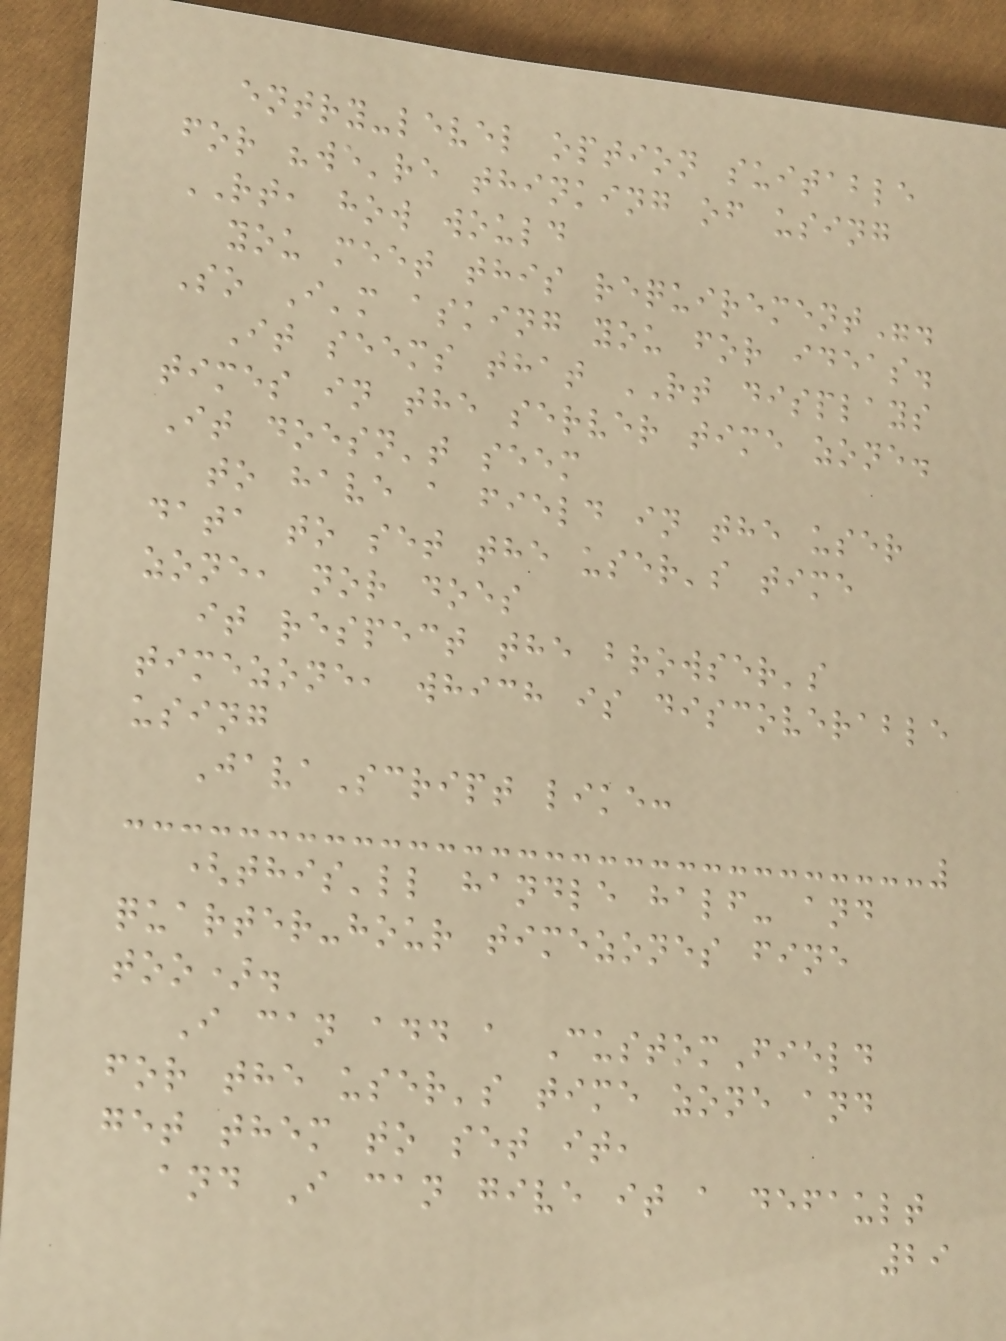entry-level option suitable
for "we're thinking of using
RT, how would
you meet this requirement".
So I'm asking you for ideas.
It seems that RT displays
times in the server time zone.
It doesn't seem
to have a field in the user
data to set the user's time
zone, nor does
it respect the browser's
timezone, which is discoverable
using
JavaScript like:
(this'll handle half- and
quarter-hour timezones fine
too).
I can add a CustomField
for the user's time zone and
get them to set it,
and I can give it a default
29
